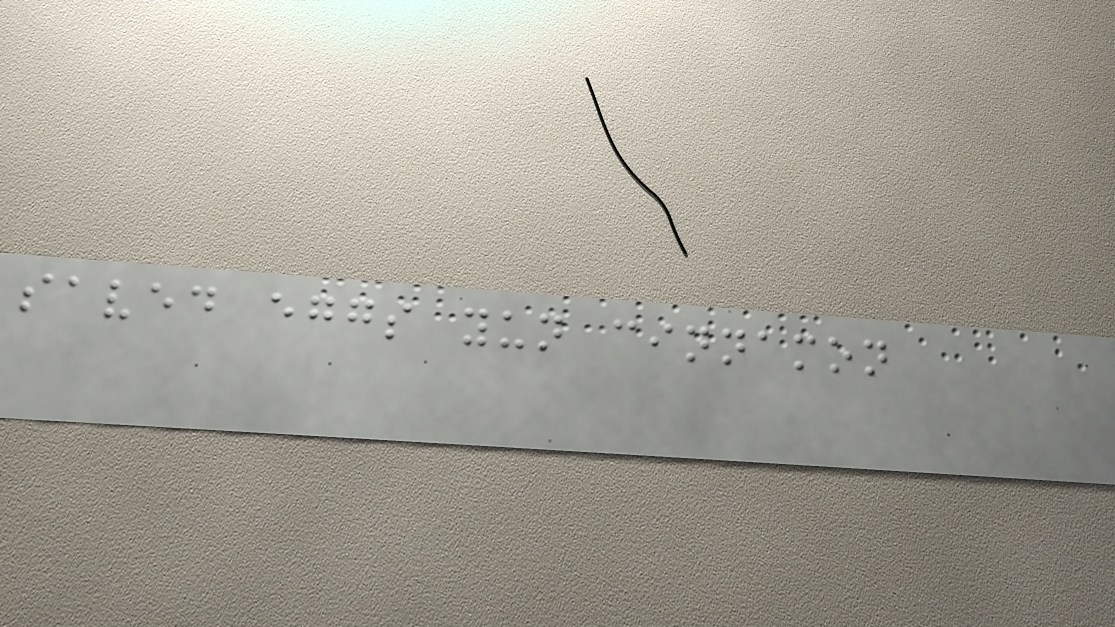saved eggs yun cinnamon
